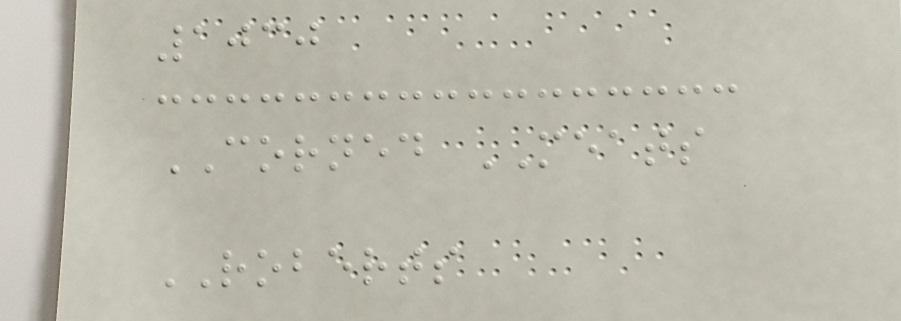1030
CORNED MEATS
ROBERTS
